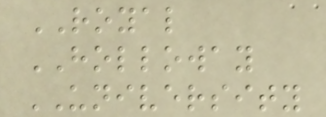ROYAL
HOLLOWAY
UNIVERSITY
